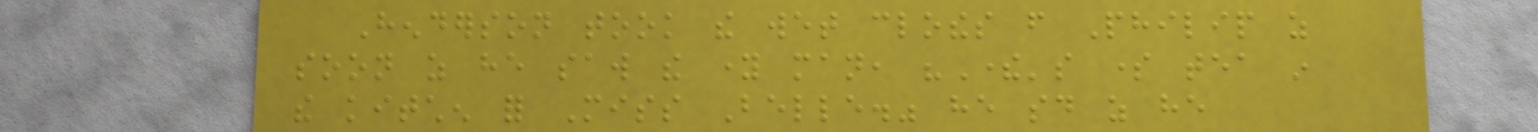Henderson took the wet clothes from Philip as
soon as he saw the young man, "There's some tea in
the kitchen for Miss Belle." he said as he
